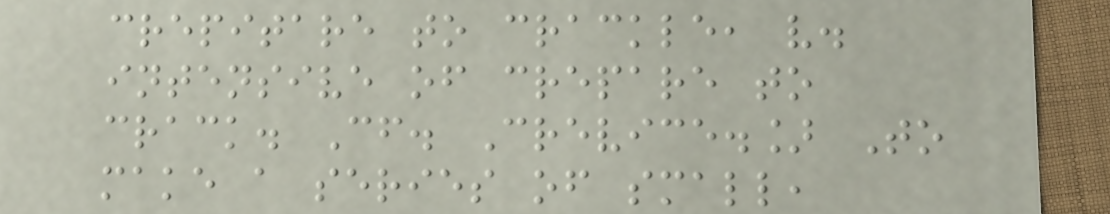crepitare to crackle, v.
intensive of crepare to
crack. Cf. Crevice.] To
make a series of small,
